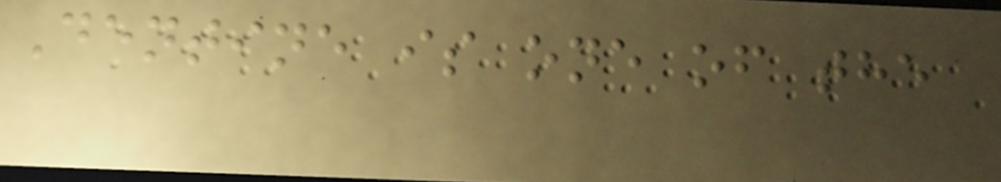Dentine is one of the
